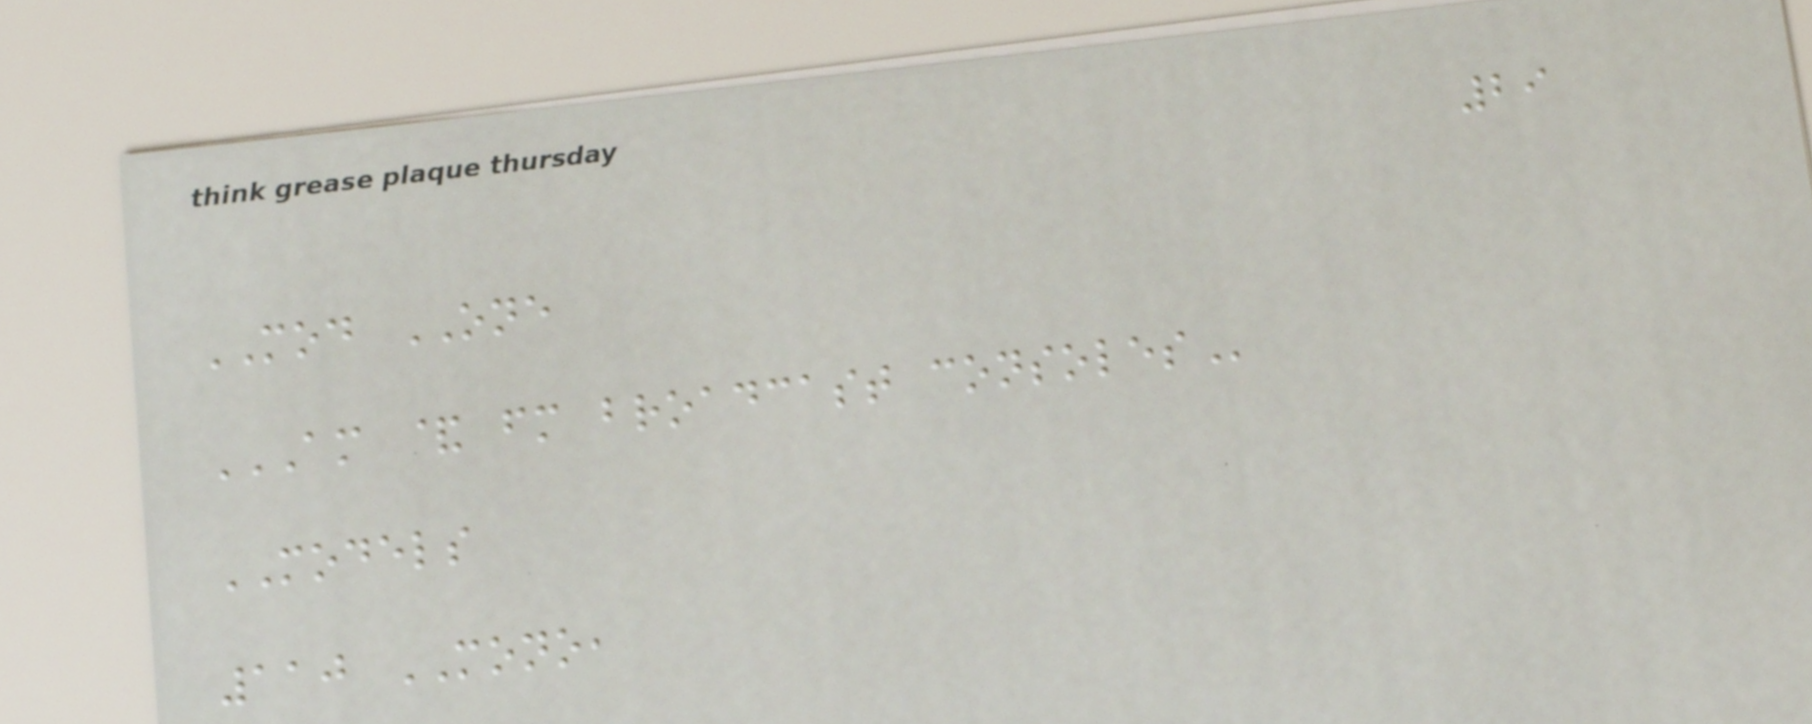29
MOD ONE
AM & FM BROADCAST CONSOLES
MODELS
110 MONO,
